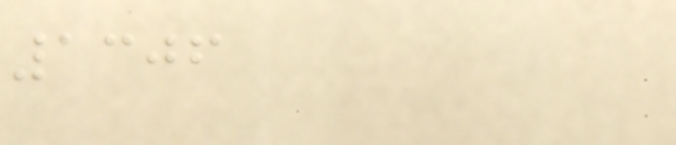1306
